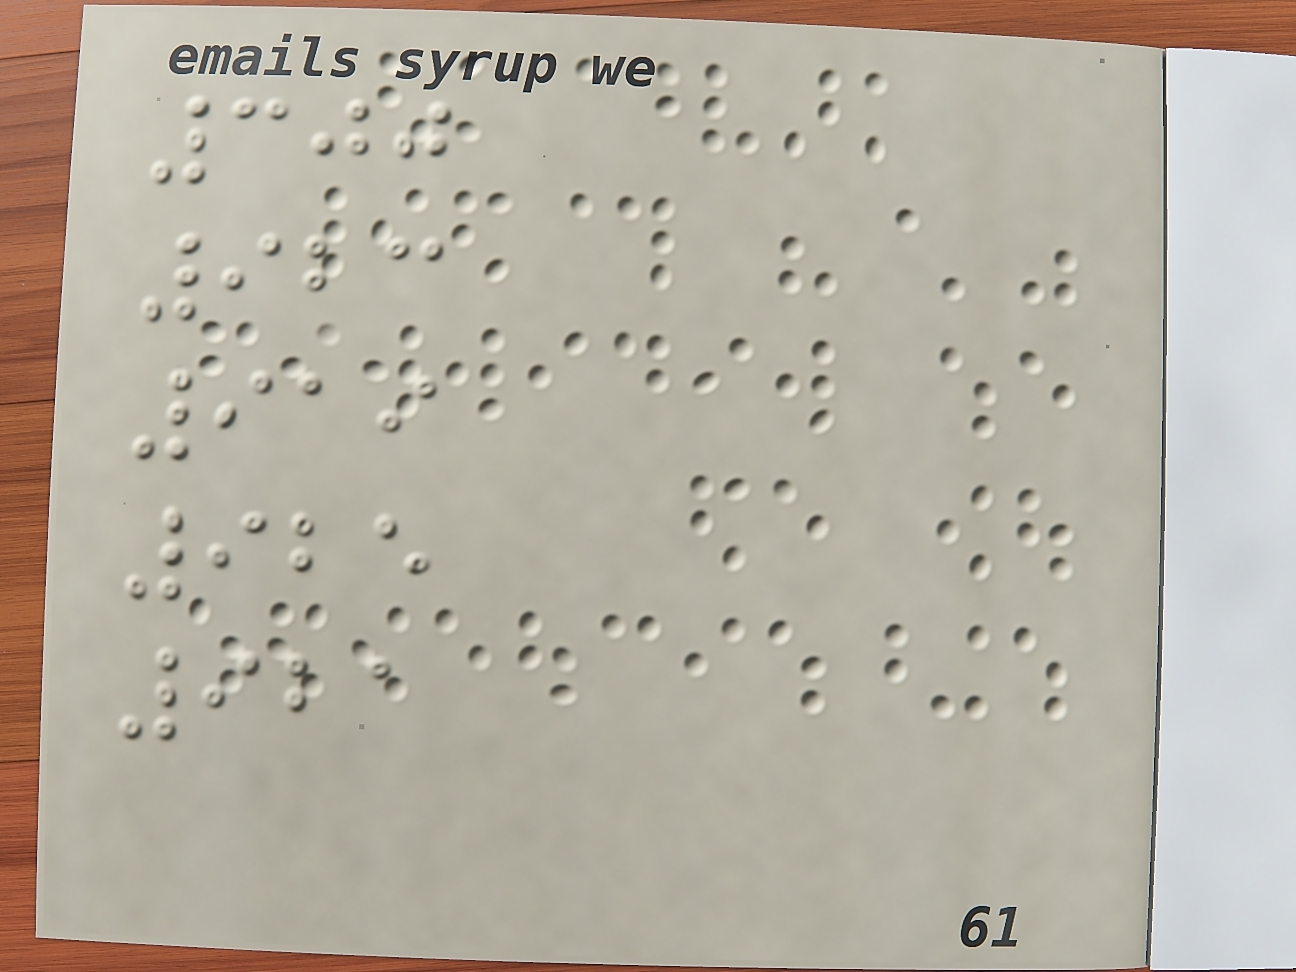300
923
919
925
921
